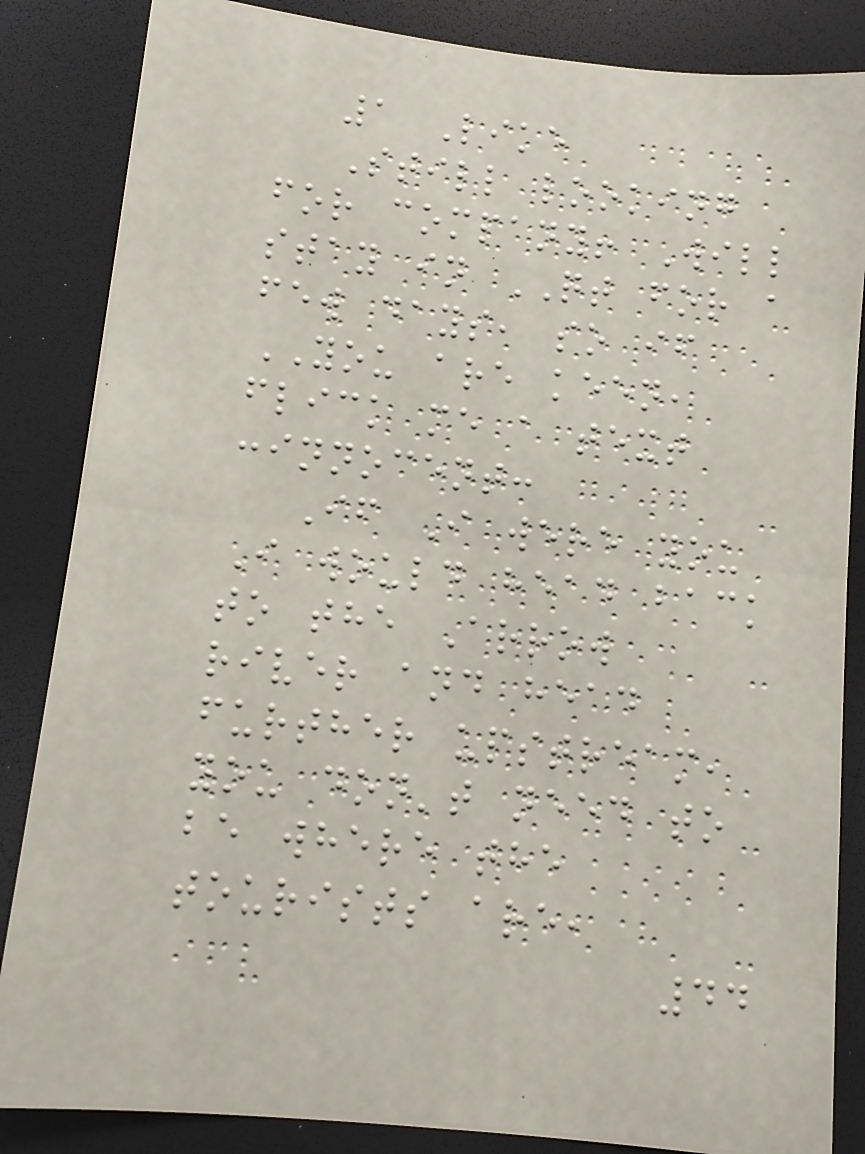1 Like
Still looking
for company! Will
stay in QT for a
few days, so if
YOU are keen,
flick me a text
:innocent:
If I were you
I would head back
to the Arrow
river and head
further upstream,
you don't need to
be where the
tourists are,
44
